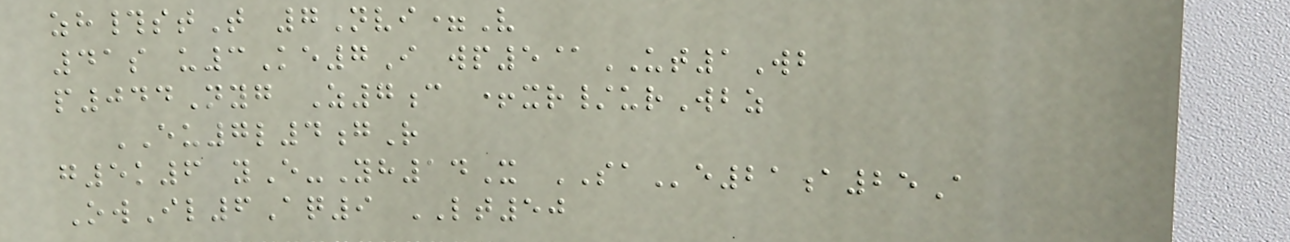zh#stT 7Nvi=V
41s u3Ke7I wp5@UT1Wb
p044Nyg Z7c +xr/urWbz
EU7l4gR
g5k6 yE-Yh14X SAe21a25A
OwIl6Aq9 LT50
